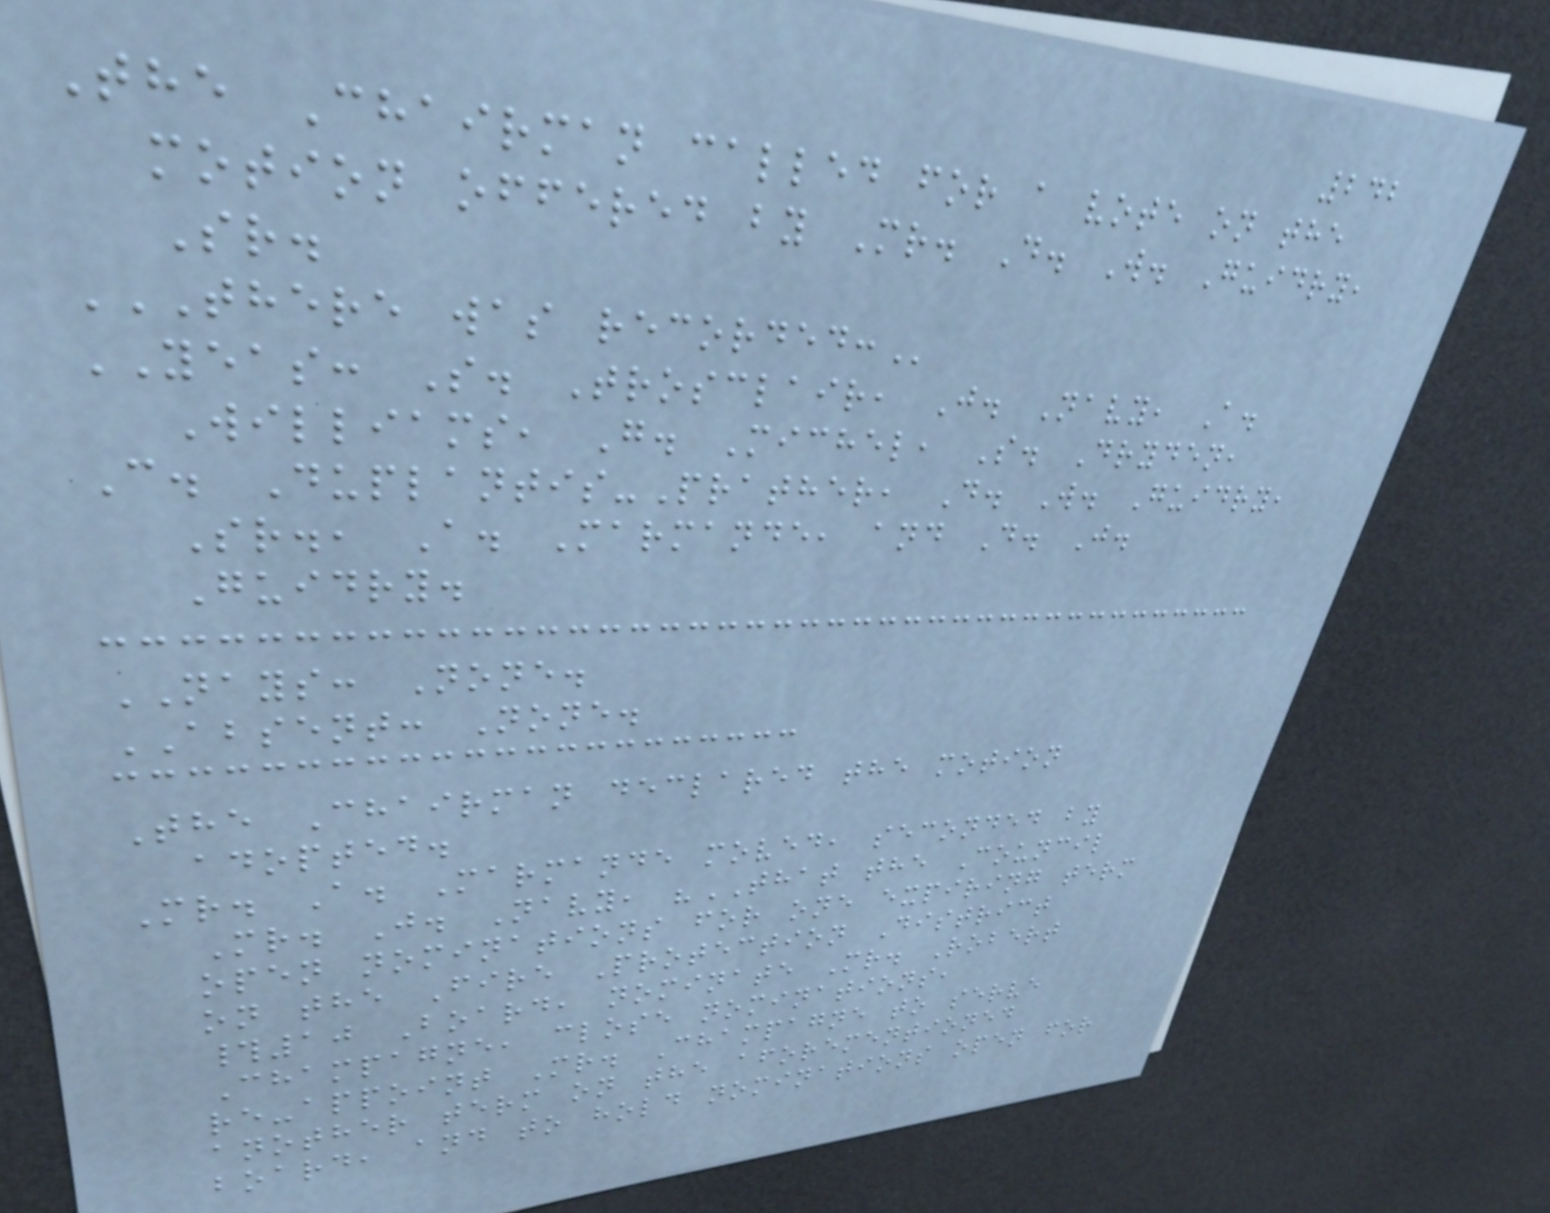242
The Chairman called for a vote on the
motion offered by Mr. D. W. Guidry,
Sr.
THERE WAS RECORDED:
YEAS: S. Trosclair, J. Navy, A.
Williams, G. Michel, S. Dryden,
C. Duplantis-Prather, D. W. Guidry,
Sr., A. Marmande, and D. J.
Guidry.
NAYS: None.
ABSENT: None.
The Chairman declared the motion
adopted.
Mr. A. Marmande moved, seconded by
Mr. J. Navy, "THAT the Council
open nominations for one expiring term
on the Fire Protection District
#10 Board, nominate Mr. Robert
Champagne, close nominations,
re-appoint Mr. Champagne to serve
another term on the aforementioned
board, and to hold nominations open for
